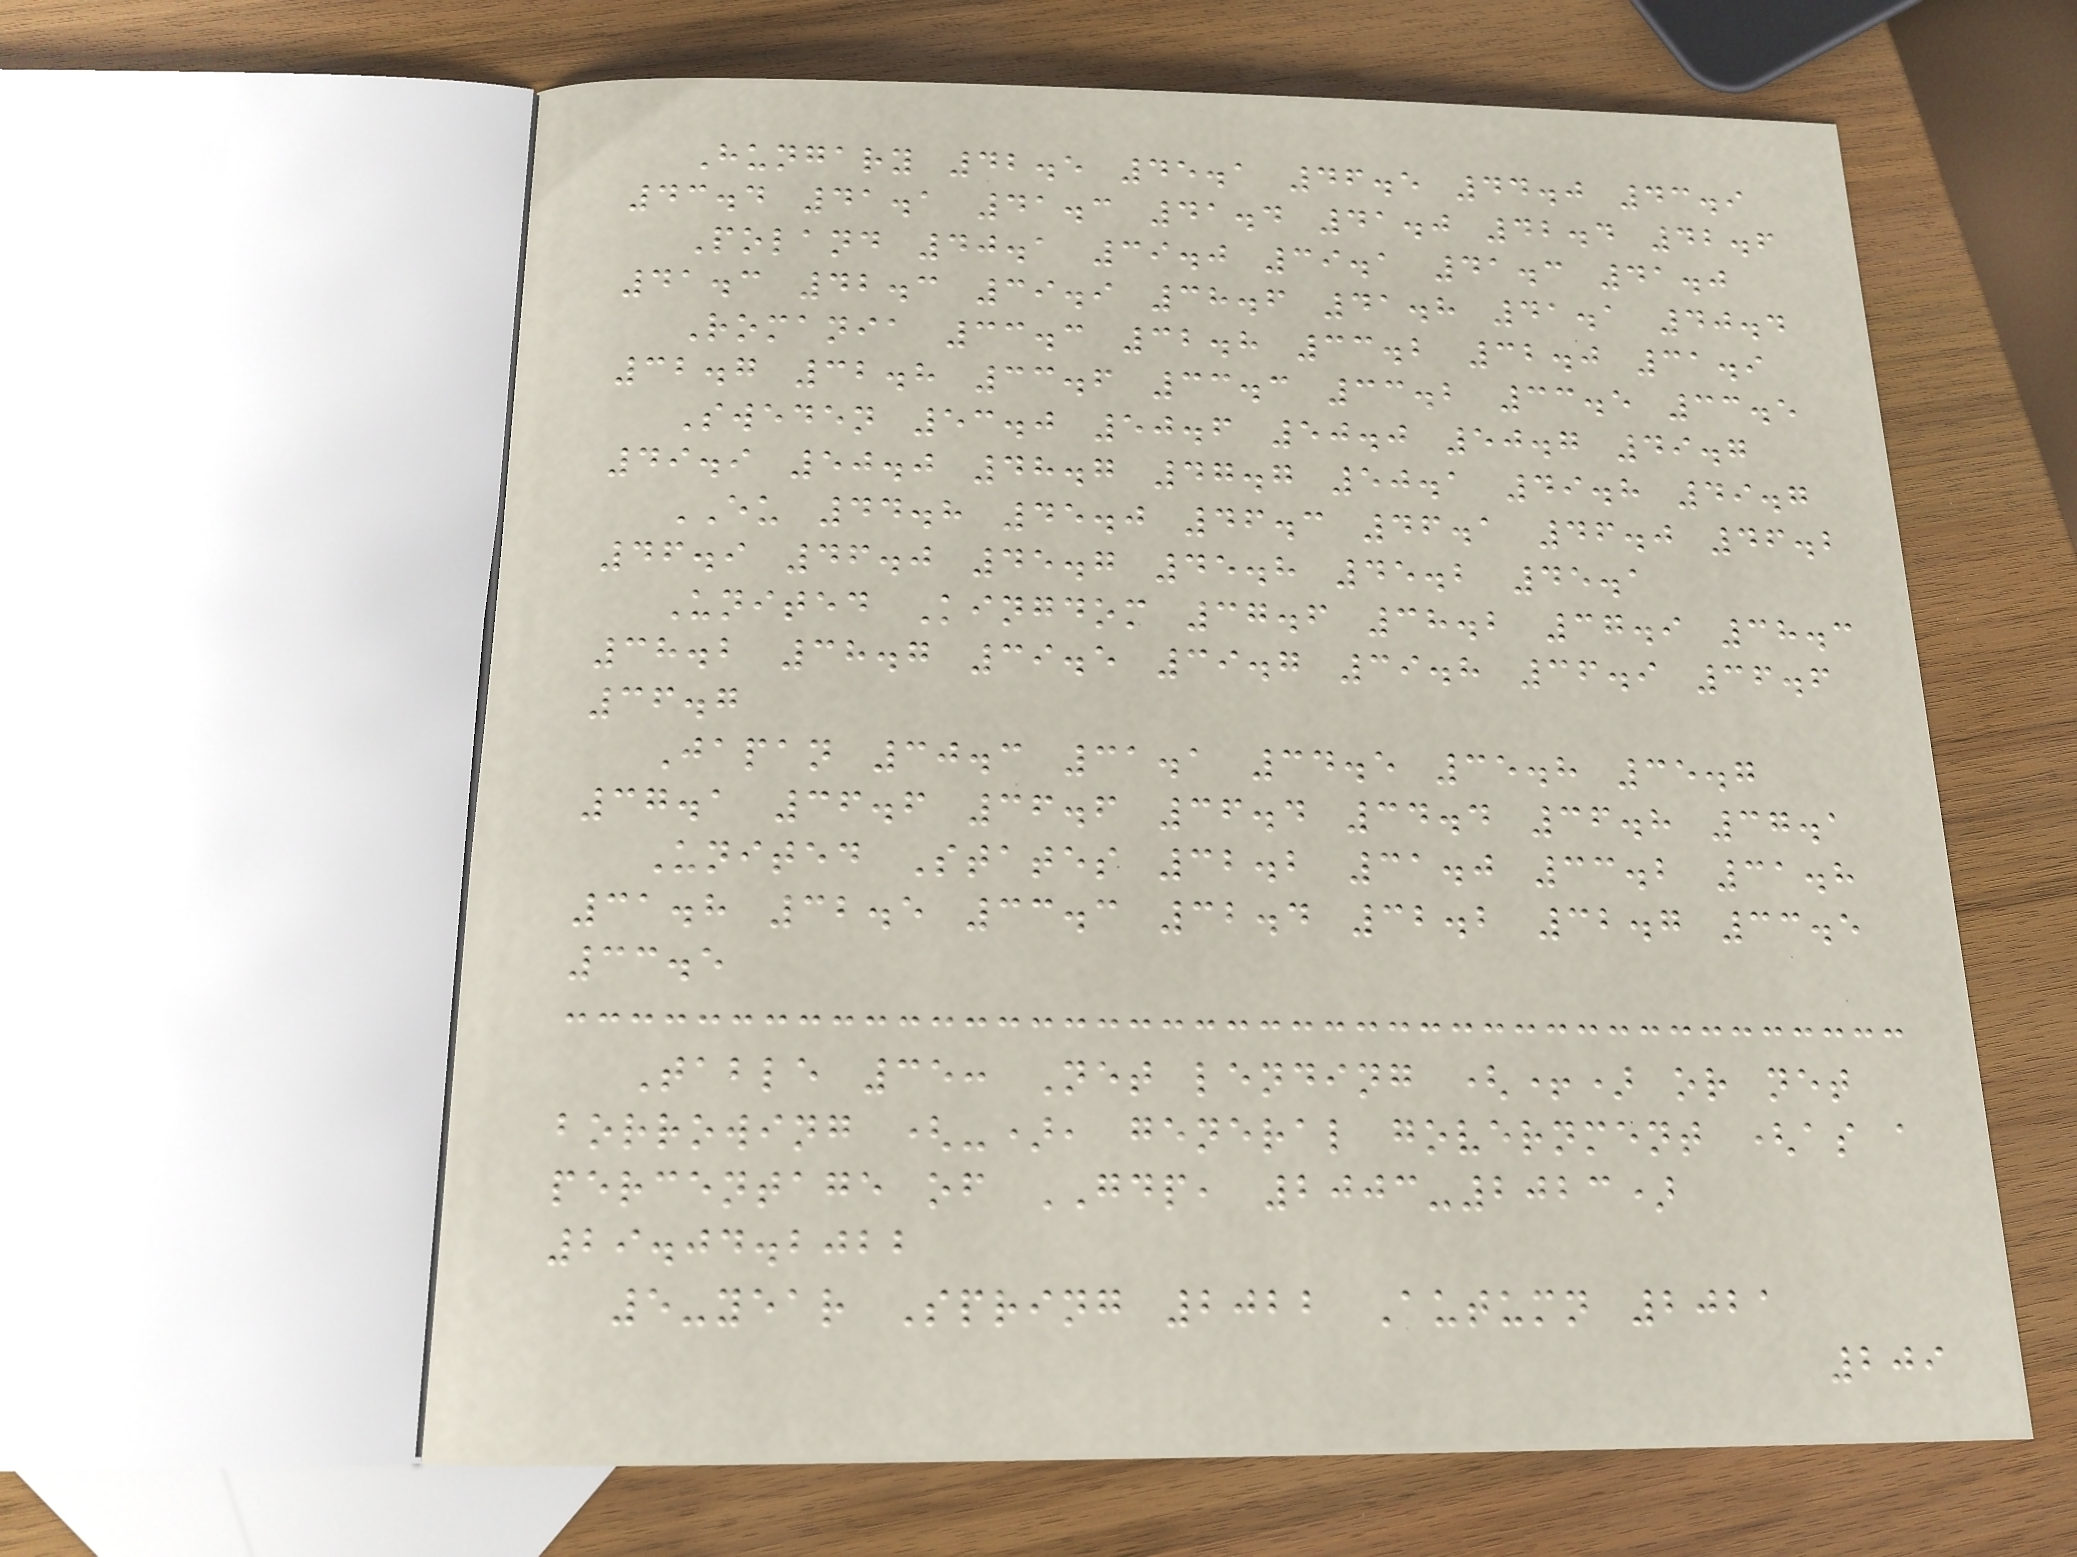Hungary 42.5 45.1 46.5 44.0 43.9
43.4 41.1 41.3 41.4 41.0 42.4 42.6
Poland 40.1 39.0 39.1 41.3 41.0
41.3 42.3 39.9 38.6 41.8 41.1 40.4
Romania 33.3 32.8 33.2 32.0 31.9
32.7 32.8 33.6 33.3 33.2 33.5 33.5
Sweden 53.0 50.6 50.0 50.7 49.7
49.9 50.0 48.7 47.7 50.1 49.8 49.7
EU 44.8 45.0 46.3 46.1 46.0 46.2
46.9 46.0 45.7 45.8 45.2 45.1
United Kingdom 37.6 38.2 37.9 38.3
38.2 38.7 39.5 39.7 39.8 36.9 36.6
36.7
Japan 30.3 31.1 34.5 35.8 35.7
37.1 36.6 36.6 36.4 34.4 36.8 37.1
United States 32.2 31.0 33.2 31.8
31.8 32.5 33.3 32.4 32.2 32.7 33.5
33.5
Table 35: Net lending (+) or net
borrowing (-), general government (as a
percentage of GDP, 2003-2023)
29.04.2022
5-year Spring 2022 Autumn 2021
209
